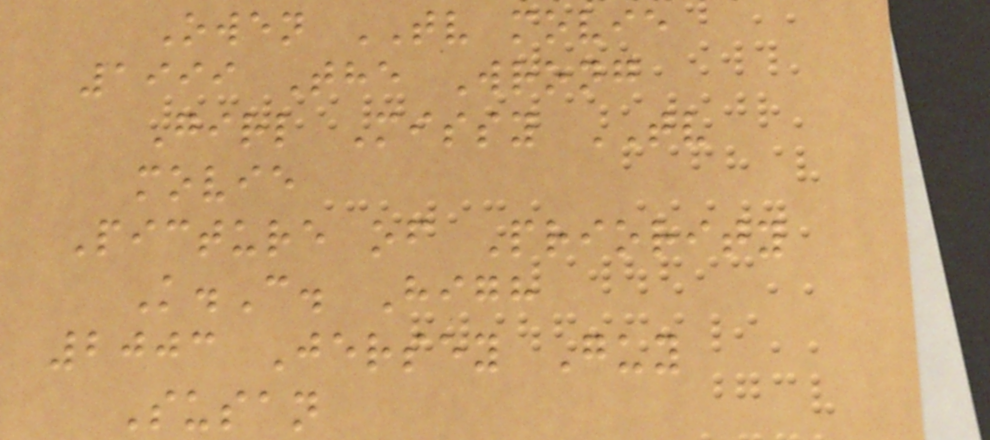Owen TV movie
1999 The Wrong
Girl Missy TV
movie
Picture of Priority
K.C. High
2003 Jersey Guy
Susan
